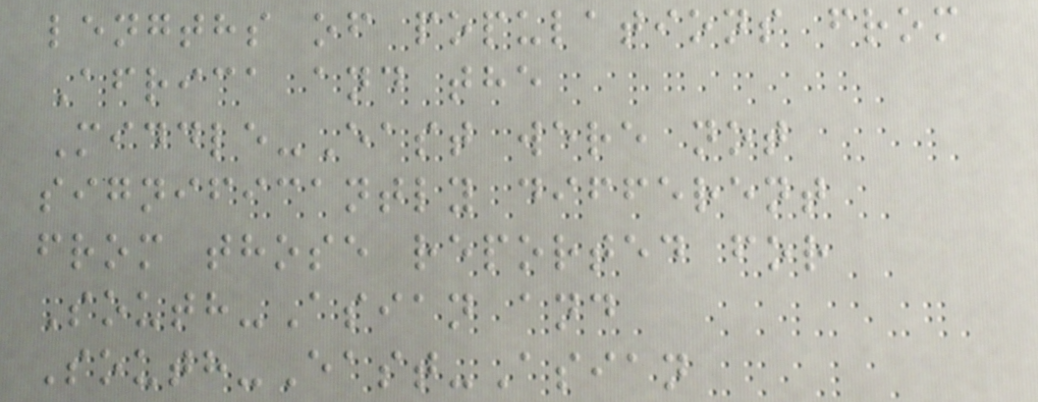lengths of populations from
Africa and the
Middle-East were not
significantly different
from those reported for
South-Asian and
South-East-Asian
